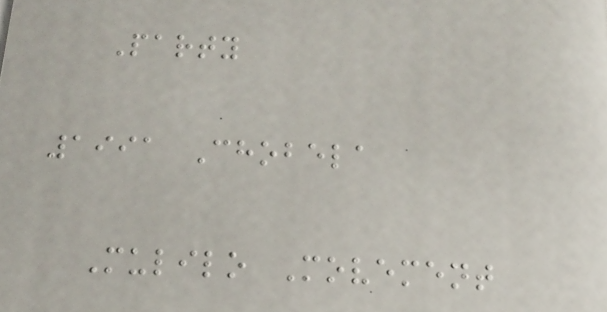Party
1991 Chobela
Mulilo Movement
